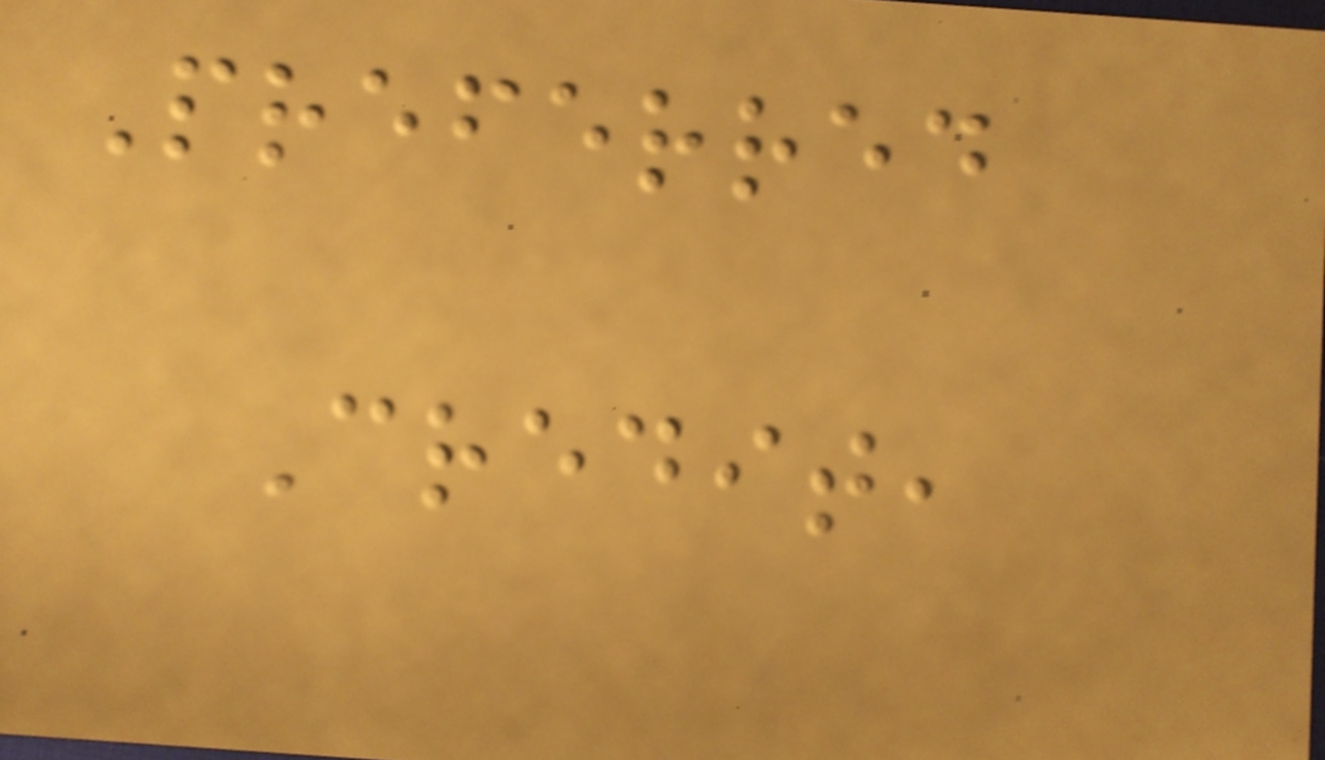Preferred
Credit,
